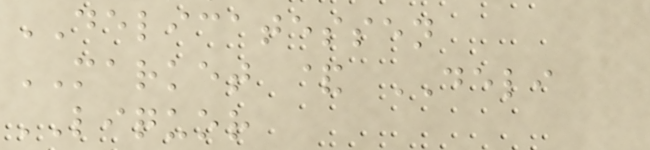DELICATESSEN
MARKET & DELI
LIQUOR
